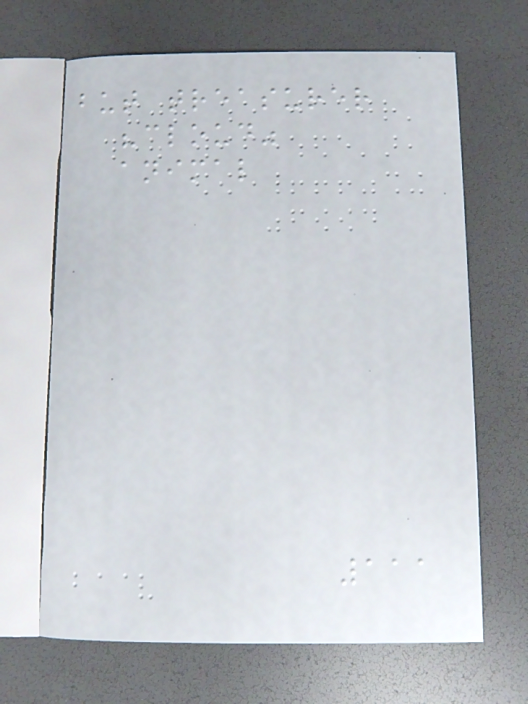but treasurer
"cloud"
animal
111
